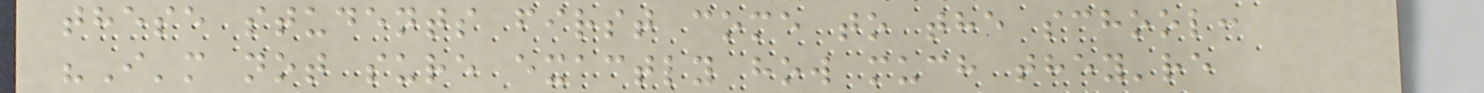these students first come to the school:
"I'm not sure exactly how much they're
